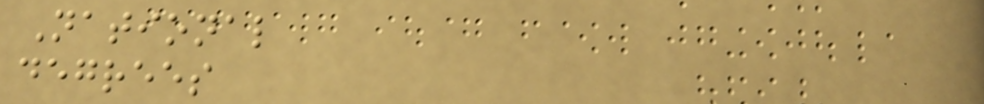National
degrees
